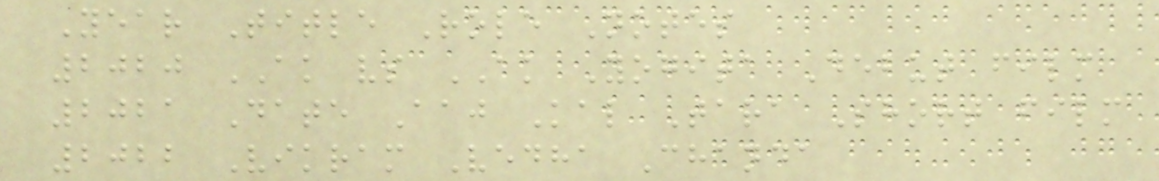Year Title Role Notes
2020 AK vs AK Yogita Debut film
2021 Date Aaj Kal Tara Short film
2022 Vikram Vedha Chanda
